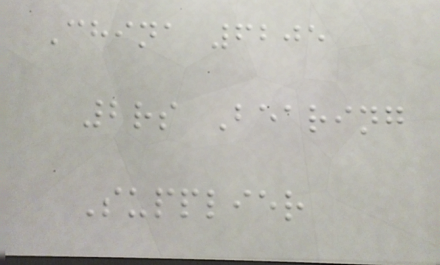China 6205
2rs Bearing
Supplier
